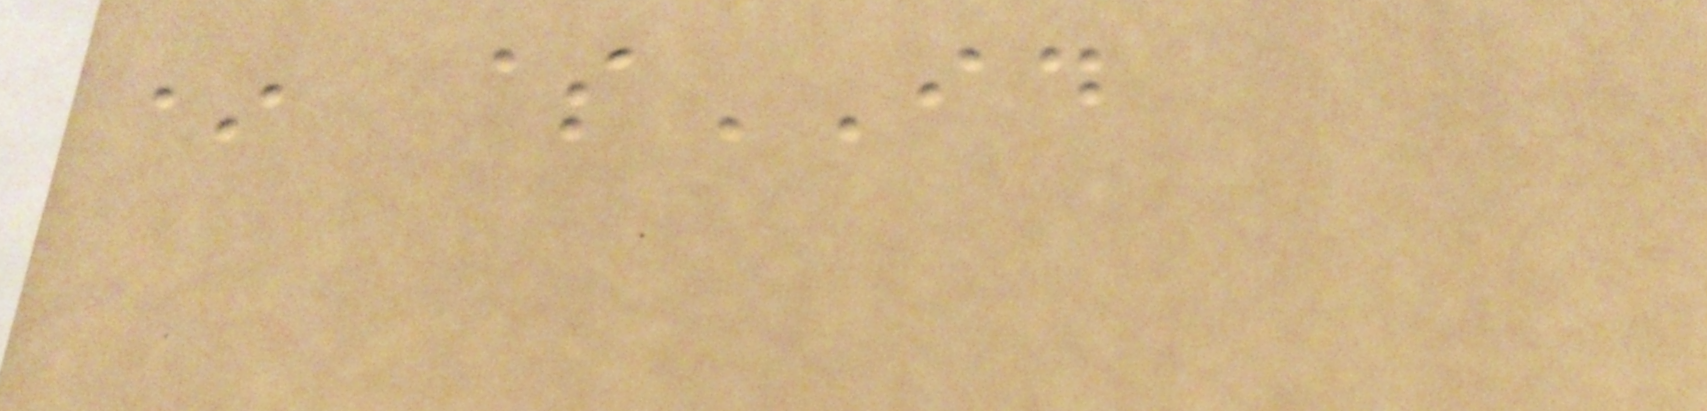* $ID
